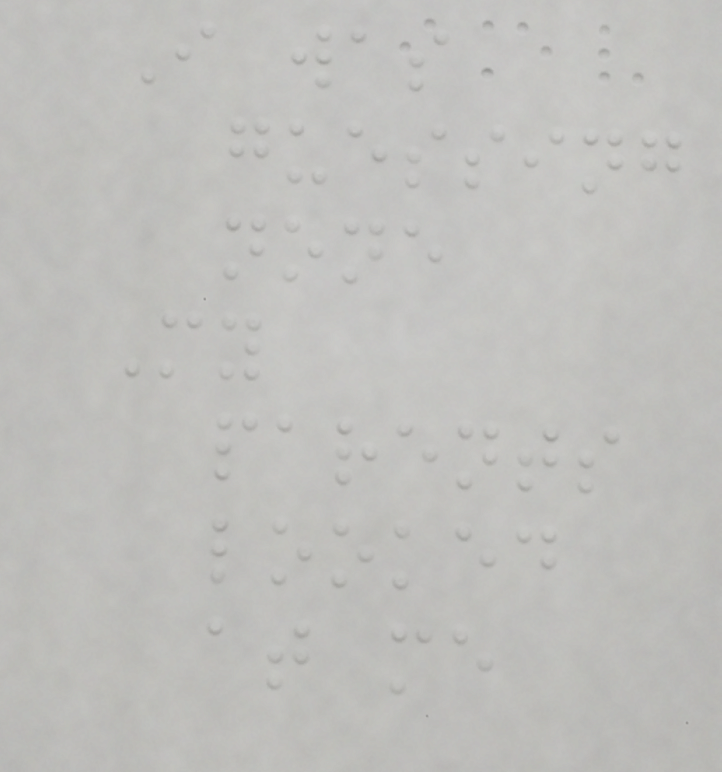I was
guessing
none
My
parents
looked
at me
